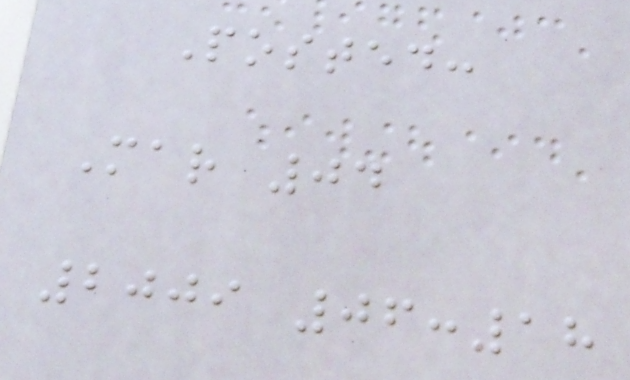Posted:
Mar 04
2009 06:18
